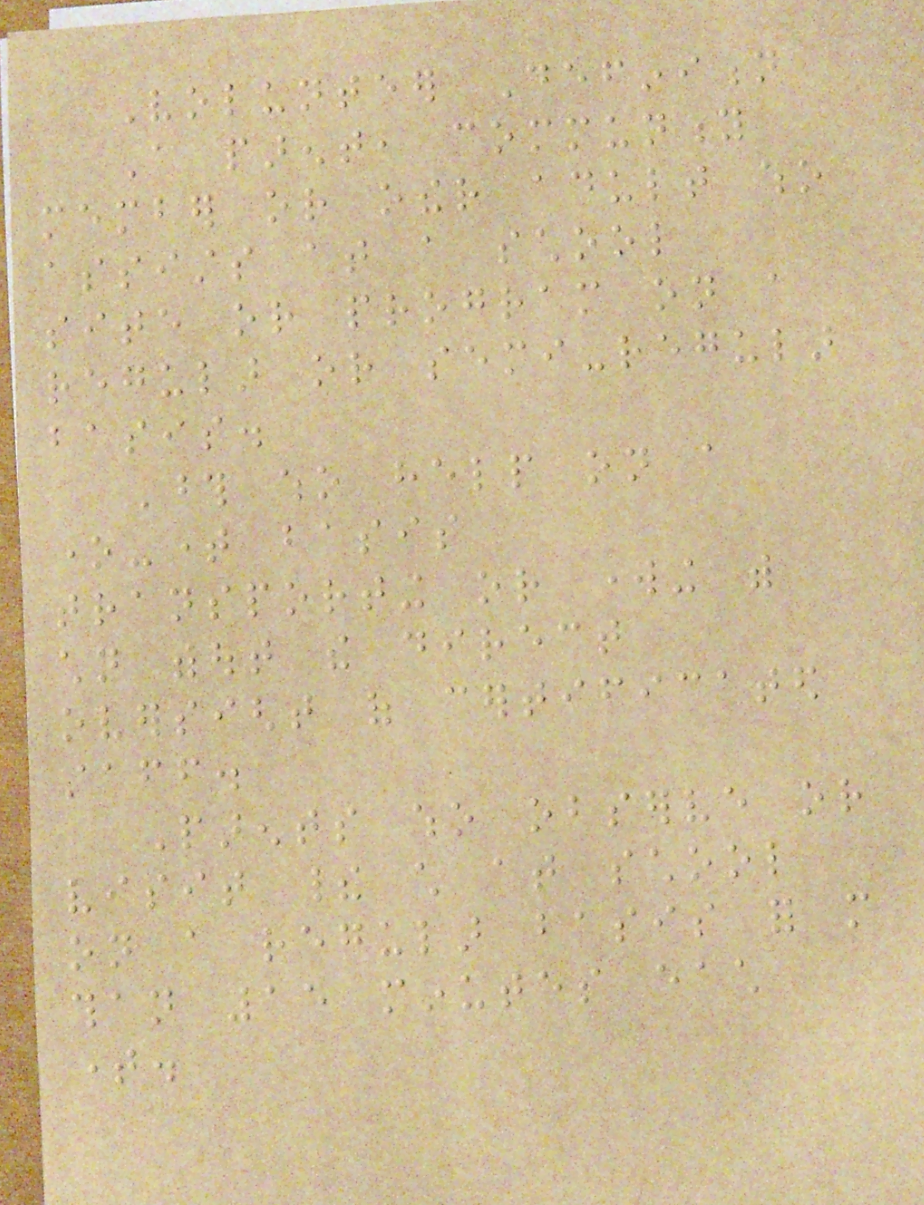Volunteer Definition
A parent, community
member or other adult who
assists at a school
site or program on a
regular or semi-regular
basis.
Those who help on a
one-time basis
transporting or working with
children without the direct
oversight of certificated
staff.
Parents who observe or
visit their child at school
on a regular basis for more
than 15 minutes each
time.
